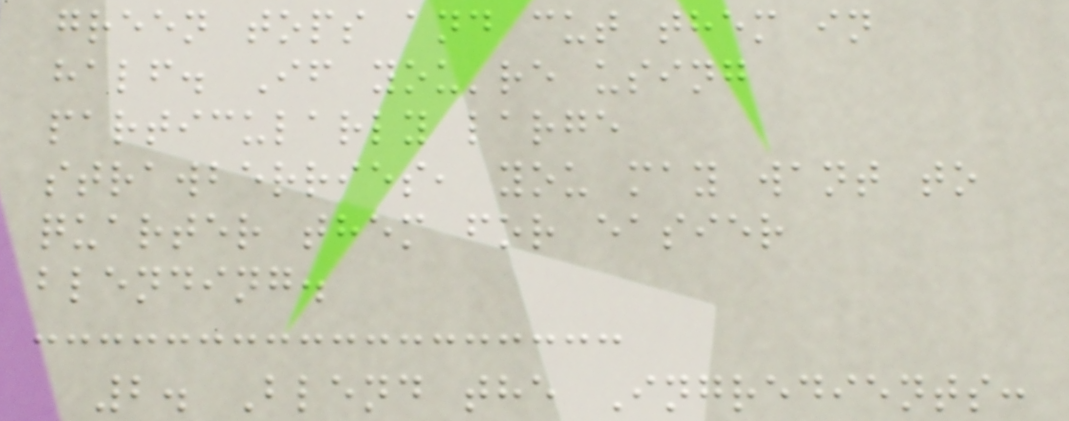green tops and cut them in
half. If you're using
particularly large
strawberries, you may want to
quarter them for easier
blending.
2. Blend the Ingredients:
